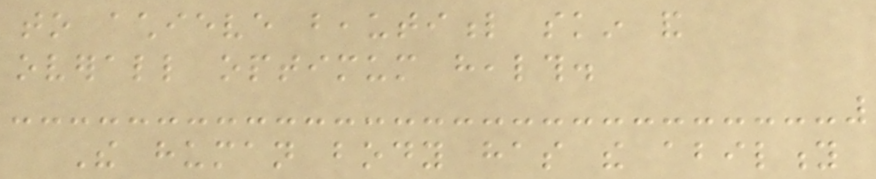to achieve beautiful skin and
overall optimum health.
The human body has the ability
